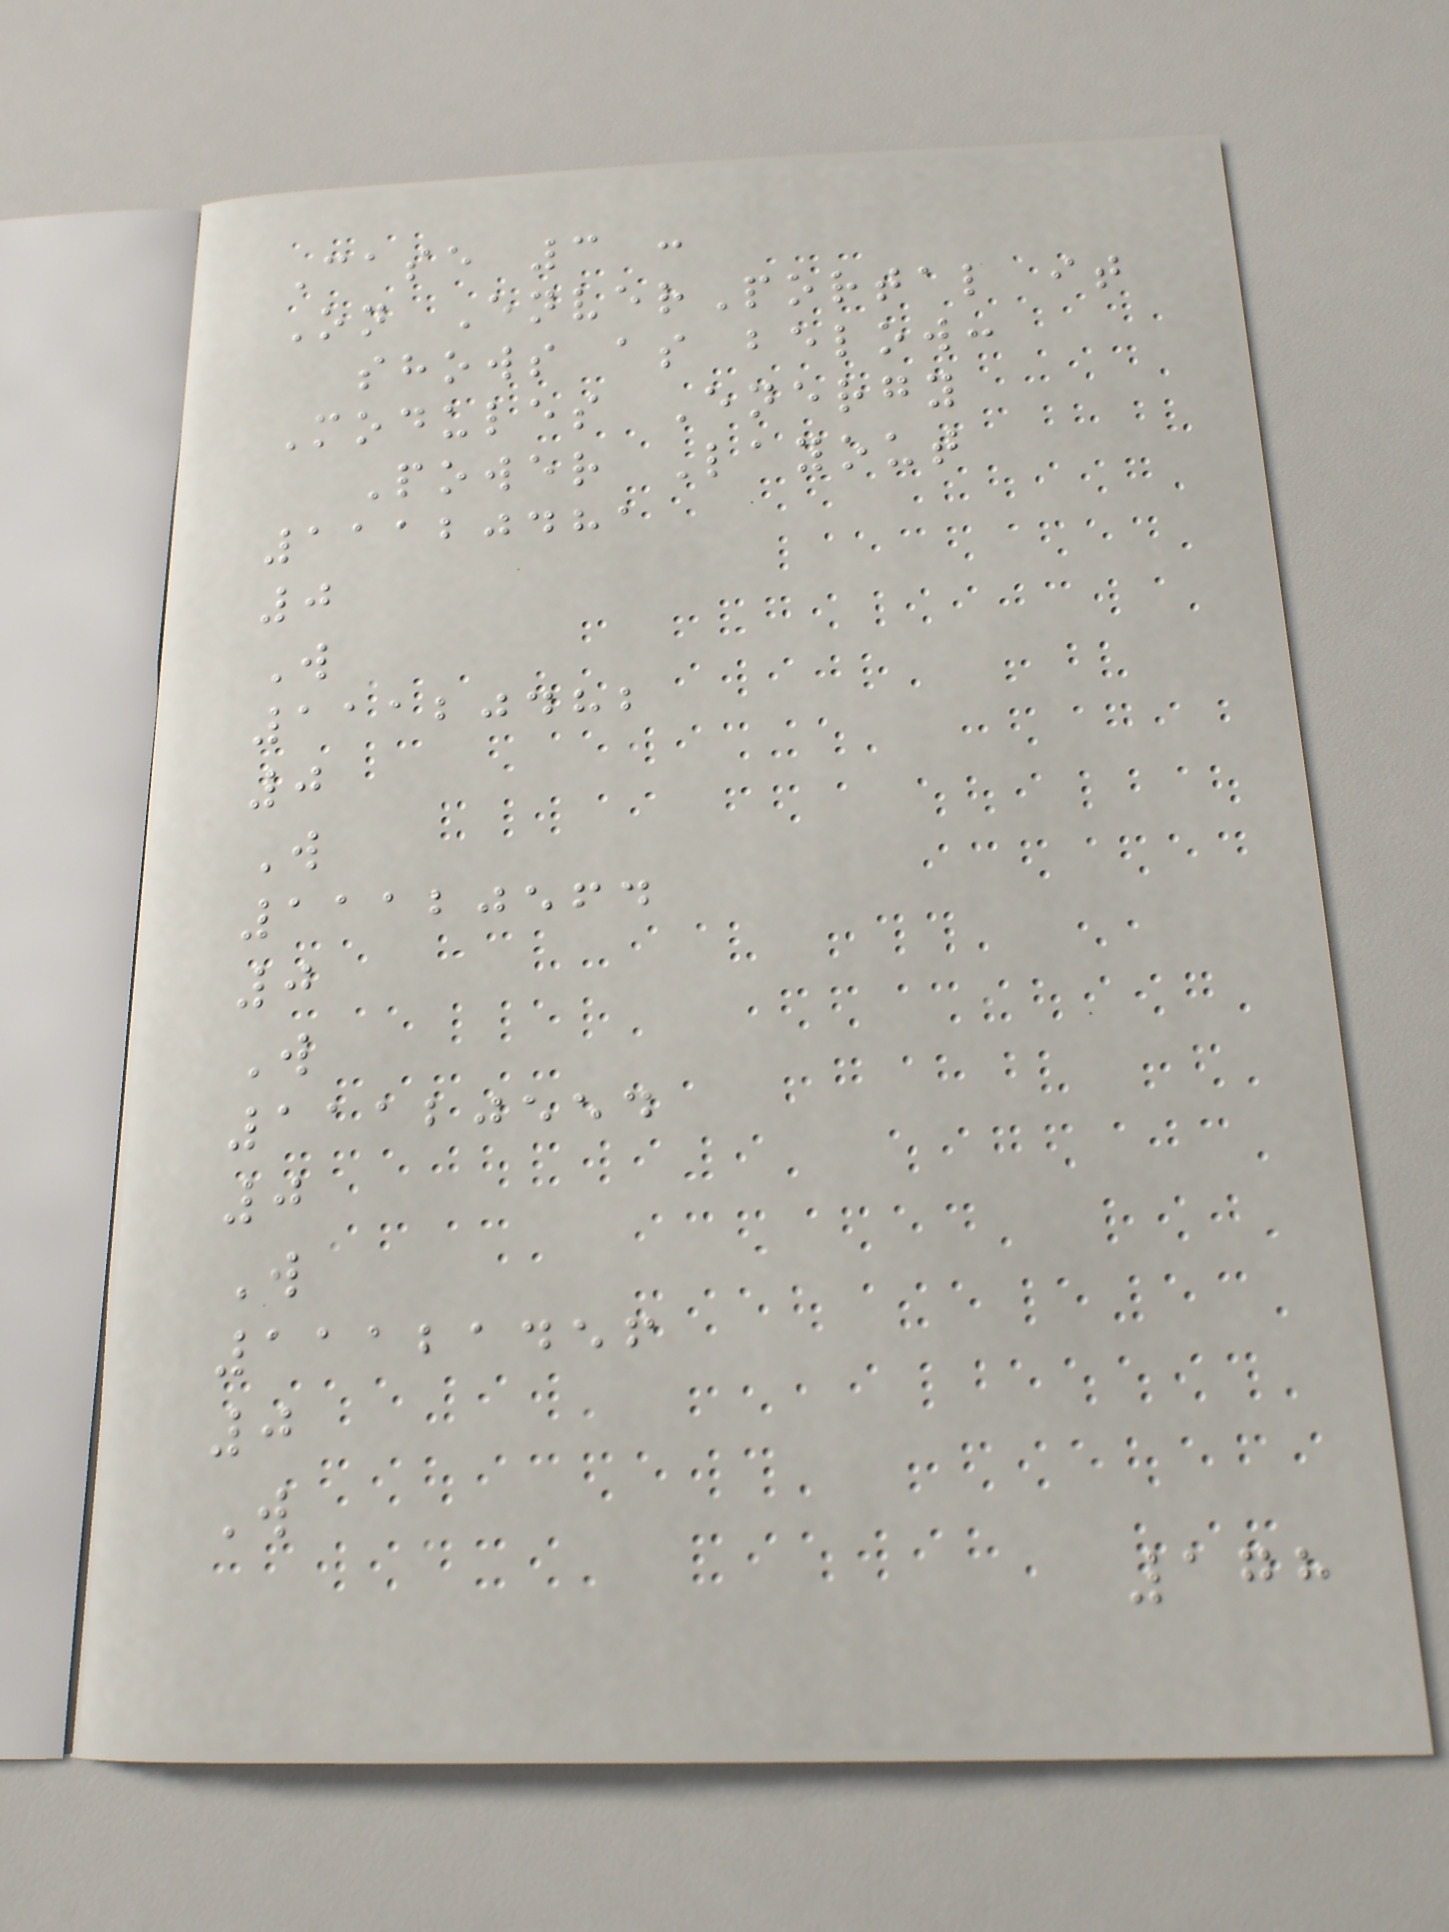Case 3 :
On EnverPortal it
shows as below:
Modules Energy
Power Layout
11120481
0
W
11120482
0
W
11120564
0
W
11120554
0
W
11121456
0
W
178
